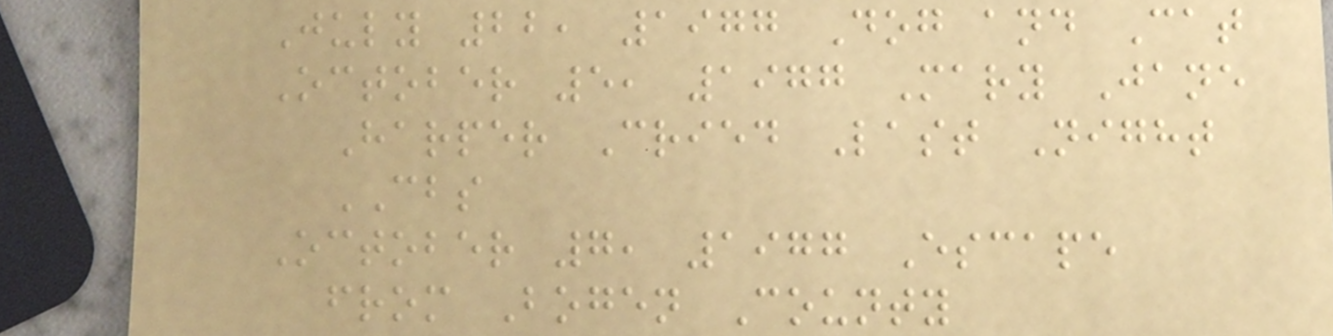July 22, 1977 Dog and Cat
October 5, 1977 Mary Jane
Harper Cried Last Night
CBS
October 7, 1977 Escape
from Bogen County
